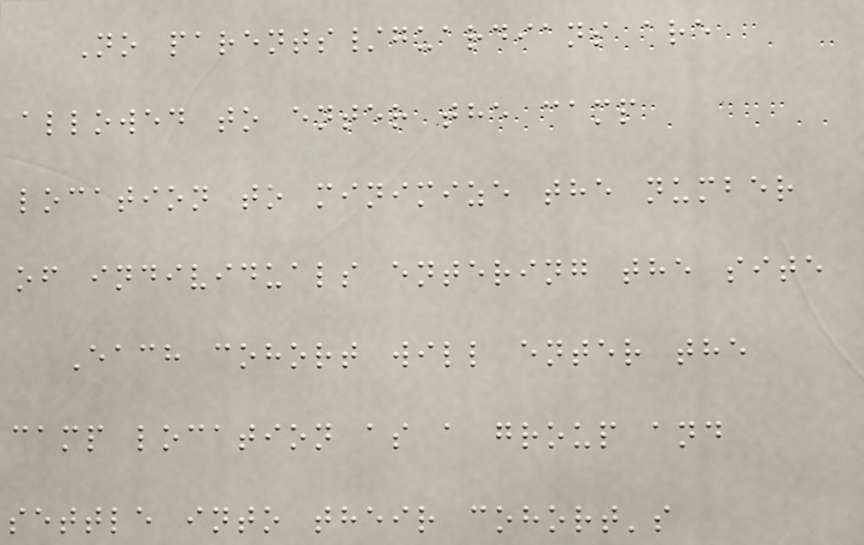No parents/guardians are
allowed to enter the camp
location to minimize the number
of individuals entering the site
Each cohort will enter the
camp location as a group and
settle into their cohort's
